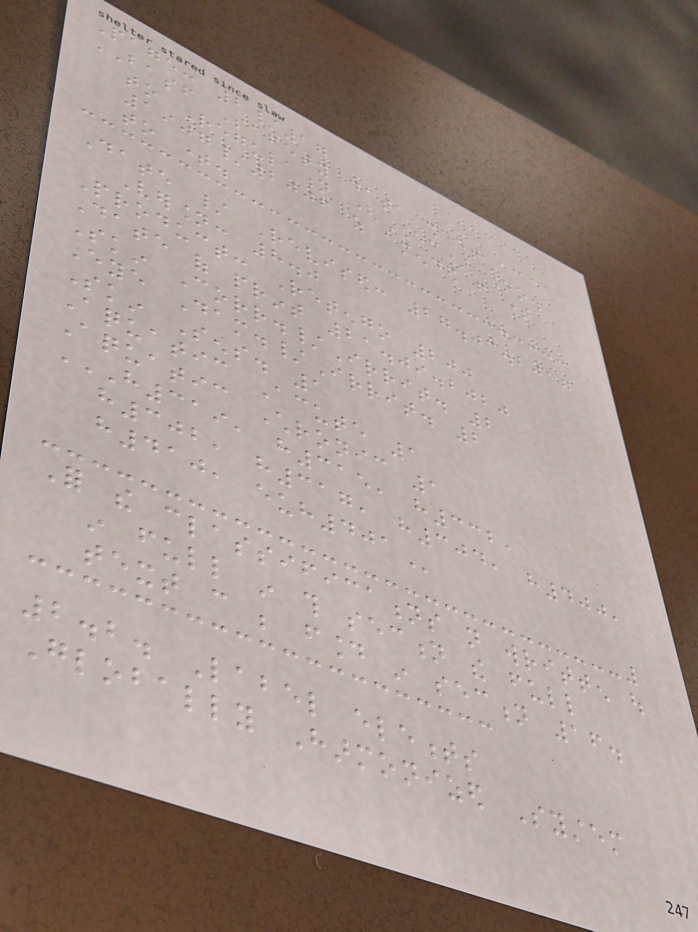Page: 2/17
BASF Safety data sheet according
to Regulation (EC) No.
1907/2006 as amended from time
to time.
Date / Revised: 27.03.2017
Version: 8.0
Product: Retengo 200
Date of print 21.09.2020
Skin Corr./Irrit. 2
Eye Dam./Irrit. 2
Skin Sens. 1
Aquatic Acute 1
Aquatic Chronic 1
H319, H315, H332,
H302, H317, H304, H400,
H410, EUH401
For the classifications not written out
in full in this section the full
text can be found in section 16.
2.2. Label elements
Globally Harmonized System
